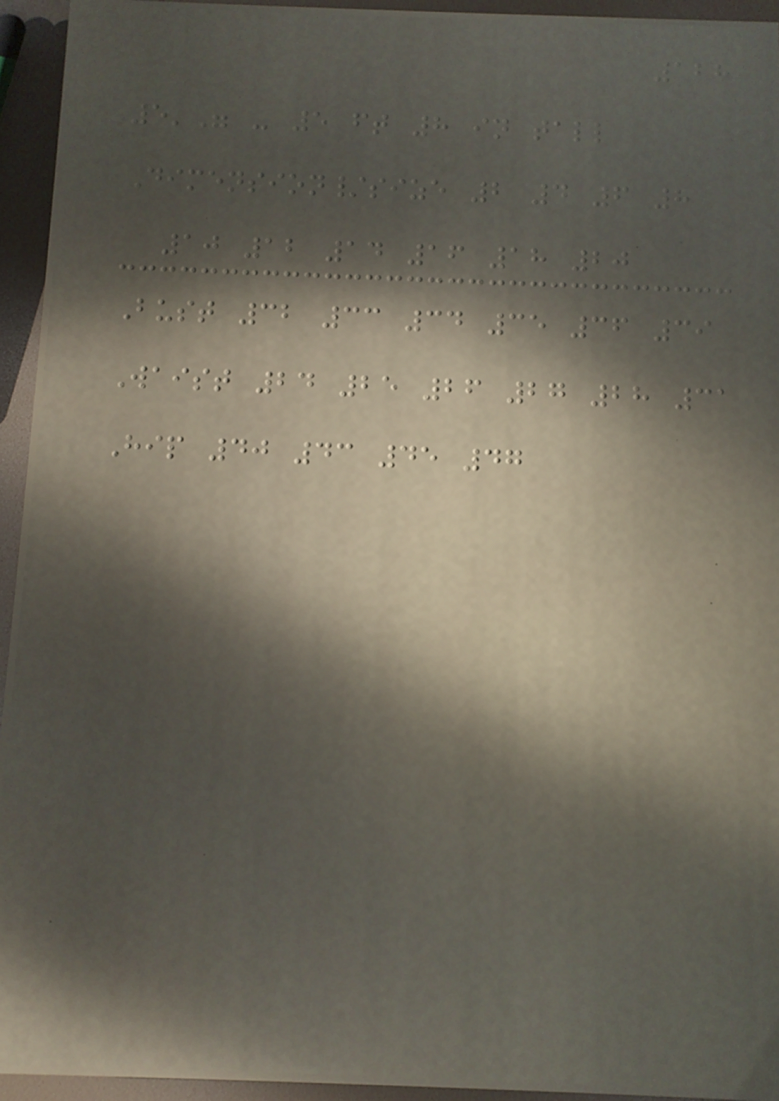128
5'" - 5 ft 8 in tall
Dimension/size 2 4 6 8
10 12 14 16 18 20
Bust 32 33 34 35 36 39
Waist 24 25 26 27 28 31
Hip 40 43 45 47
